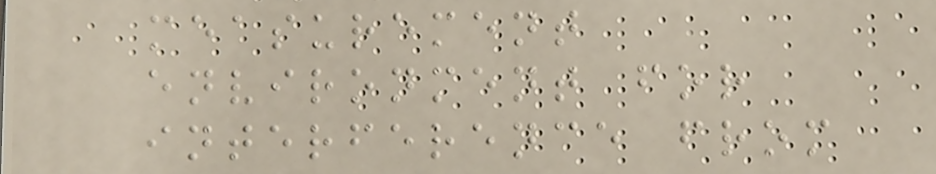measurement
environment for
interference from
